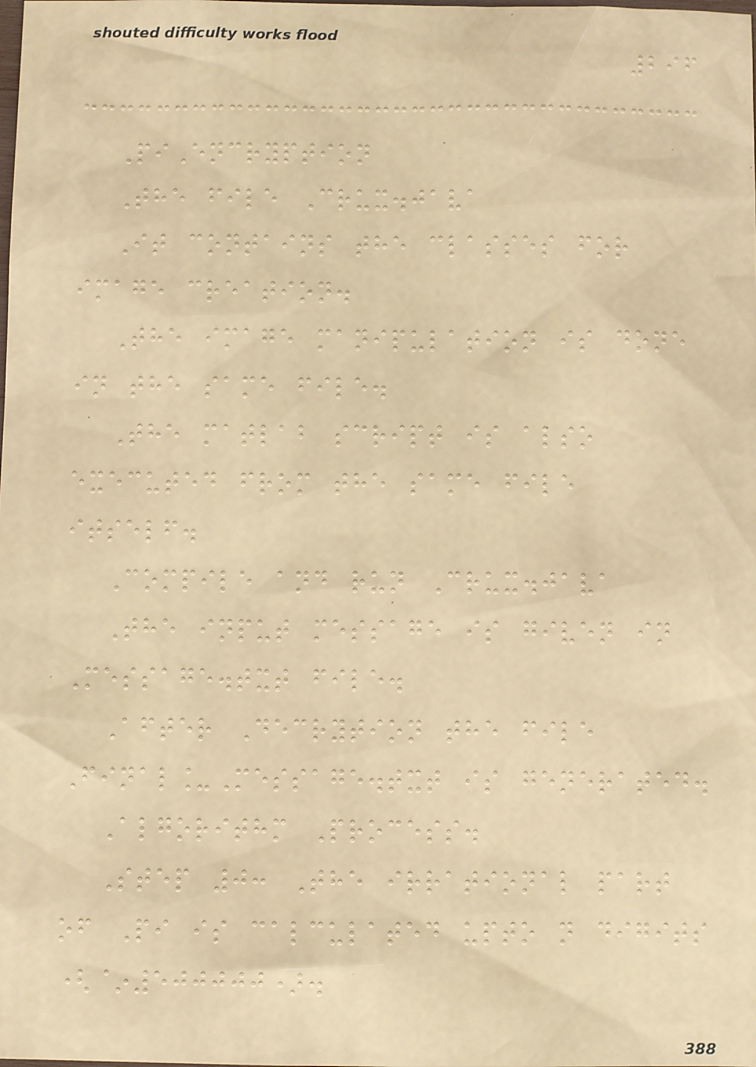296
PiEncryption
The file Crux.java
It contains the classes for
image creation.
The image manipulation is done
in the same file.
The matlab script is also
executed from the same file
itself.
Compile and run Crux.java
The input message is given in
Message.txt file.
After Decrytion the file
Final_Message.txt is generated.
Algorithm Process.
Step 0: The irrational part
of Pi is calculated upto n digits
(~500000).
